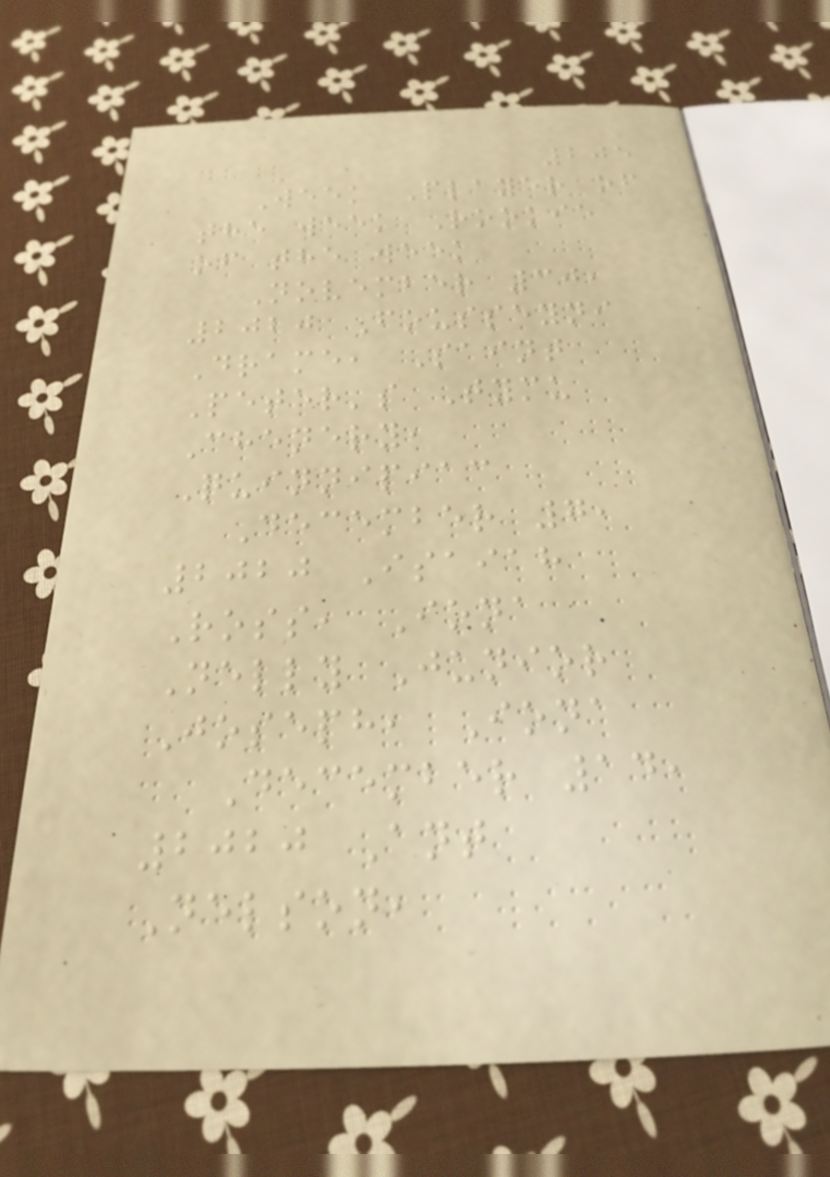205
Week Player of
the week Rookie
of the week
November 30,
2020 Fousseyni
Drame, Saint
Peter's Tymu
Chenery,
Quinnipiac
December 7,
2020 Isaiah
Ross, Iona
Nelly Junior
Joseph, Iona
December 14,
2020 Ant
Nelson,
